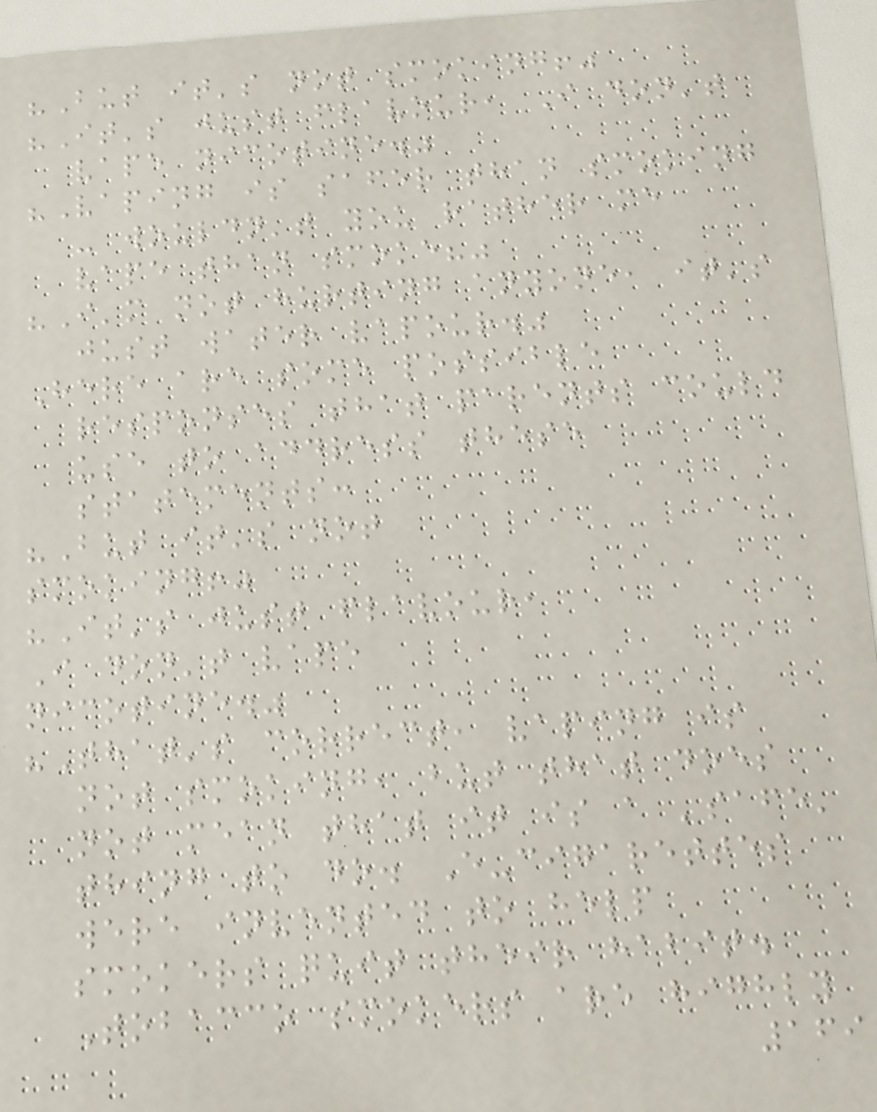"But it's not smoking!"
"It's just flavour, I don't
vape nicotine."
"Vaping is safer than smoking
- wouldn't you rather me
vape than smoke?"
"I'm not hurting anyone, it's
just water vapour."
Here are some possible
responses that parents could
use to address these
statements:
"But it's not
smoking!"
"It's just flavour,
I don't vape
nicotine."
"That's correct, vaping is
not smoking, but that does
not mean that it is a 'safe'
thing to do. E-cigarettes
were invented to help
smokers quit their habit.
Tobacco smokers are highly
169
